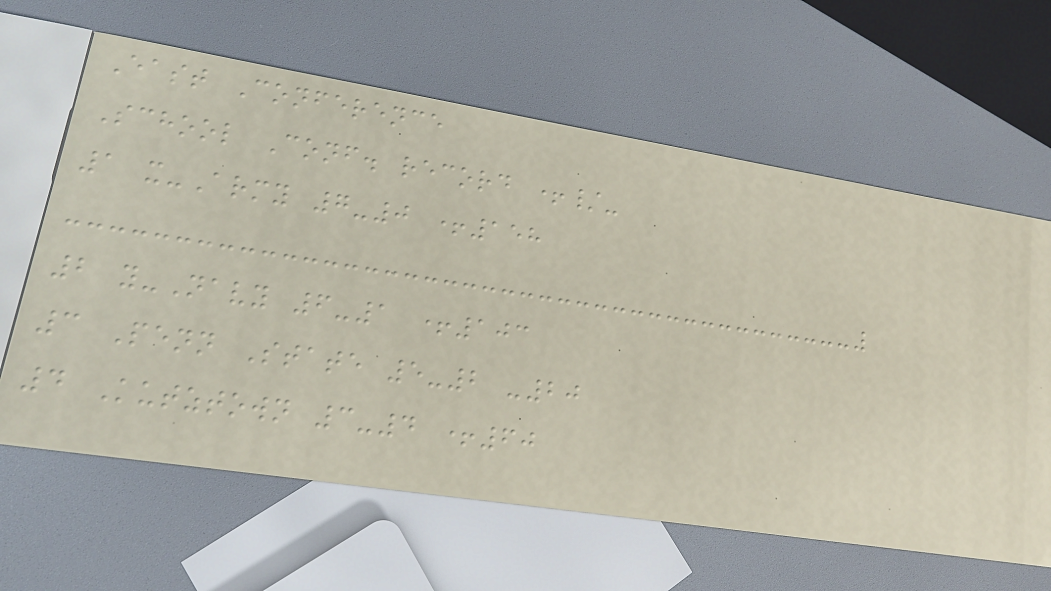East Conference
School Conf. record +/-
1 x-Army 7-0 +158
2 y-Navy 6-1 +103
3 Penn State 5-2 -20
4 Kutztown 3-4 +60
